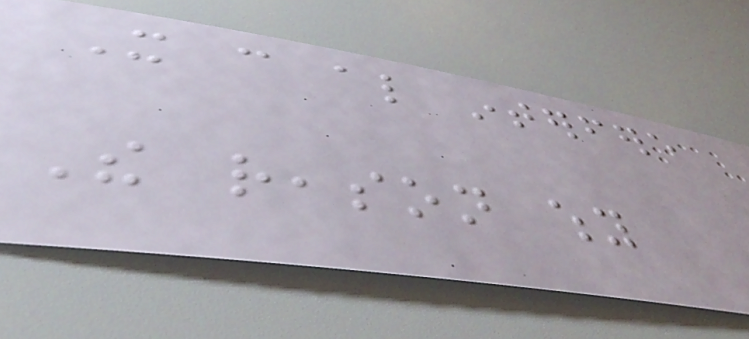It can also interfere
The reason why
